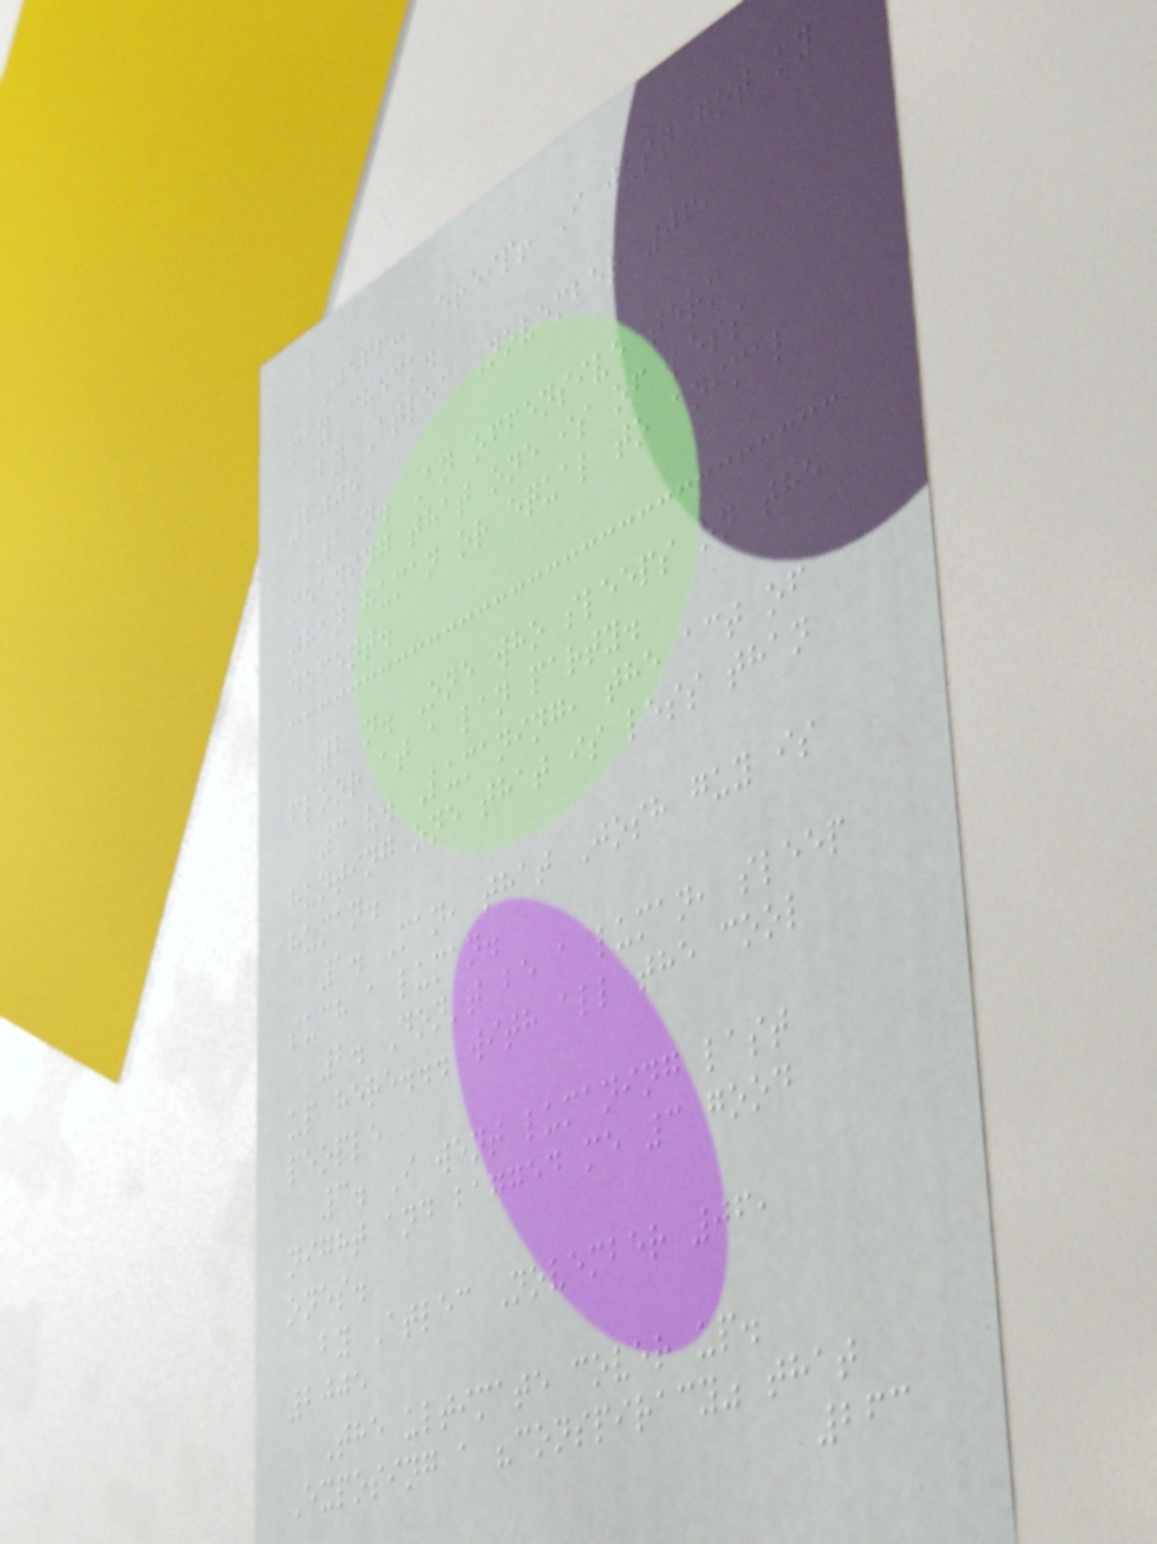Jeff: Ereip! I just got my
pay check.
by Atlec November 06,
2005
1 n. An offensive term
meaning that one is of less
than human or equal to animal
decent.
2 n. One who sleeps on the
floor at a lan party.
3 v. Lumaning, the act of
hunting one that is less than
human.
1. Man, that Josh guy is
such a luman.
2. Don't be a luman, sleep
up here... with all the cool
people
3. I went lumaning last
night and bagged me 3 good
ones.
by Atlec November 06,
2005
The ultimate cover up.
Exposing a "conspiracy" that
263
